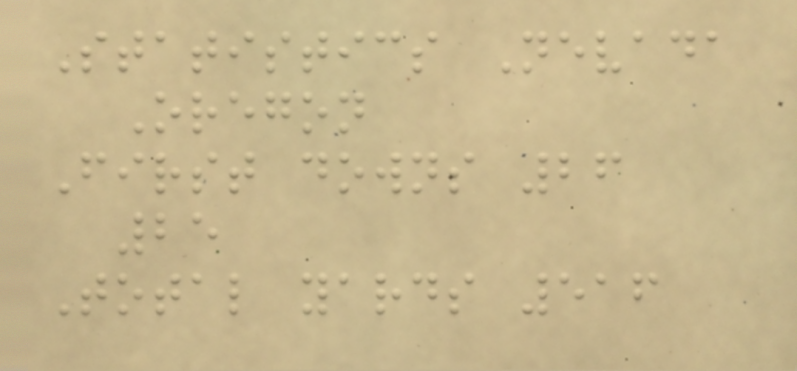Statistics Nevada
Oregon
First downs 26
25
Total yards 516
